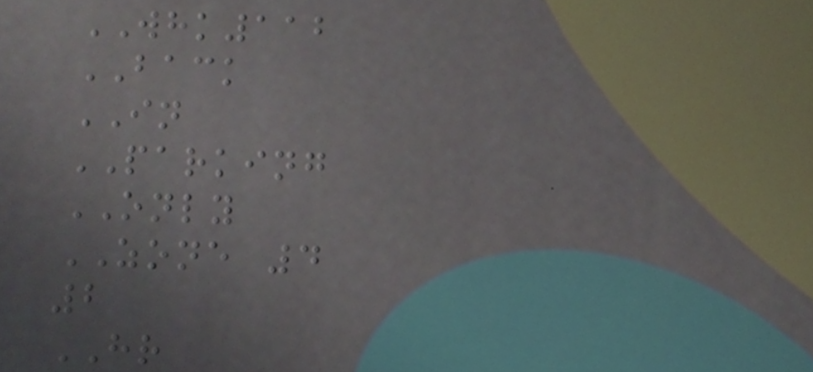WHK112
BACK
IN
PARKING
ONLY
ZONE 4
2
HR
